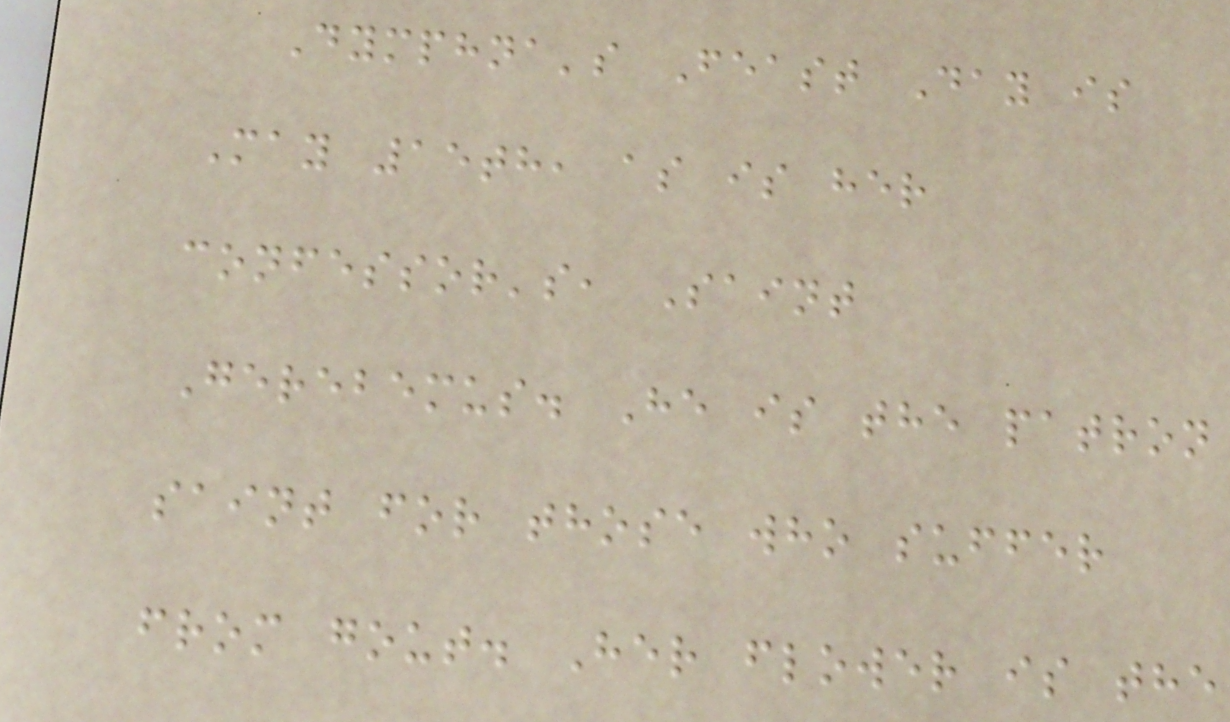Dymphna's Feast Day is
May 15th, as is her
confessor's, Saint
Gerebemus. He is the patron
saint for those who suffer
from gout. Her flower is the
